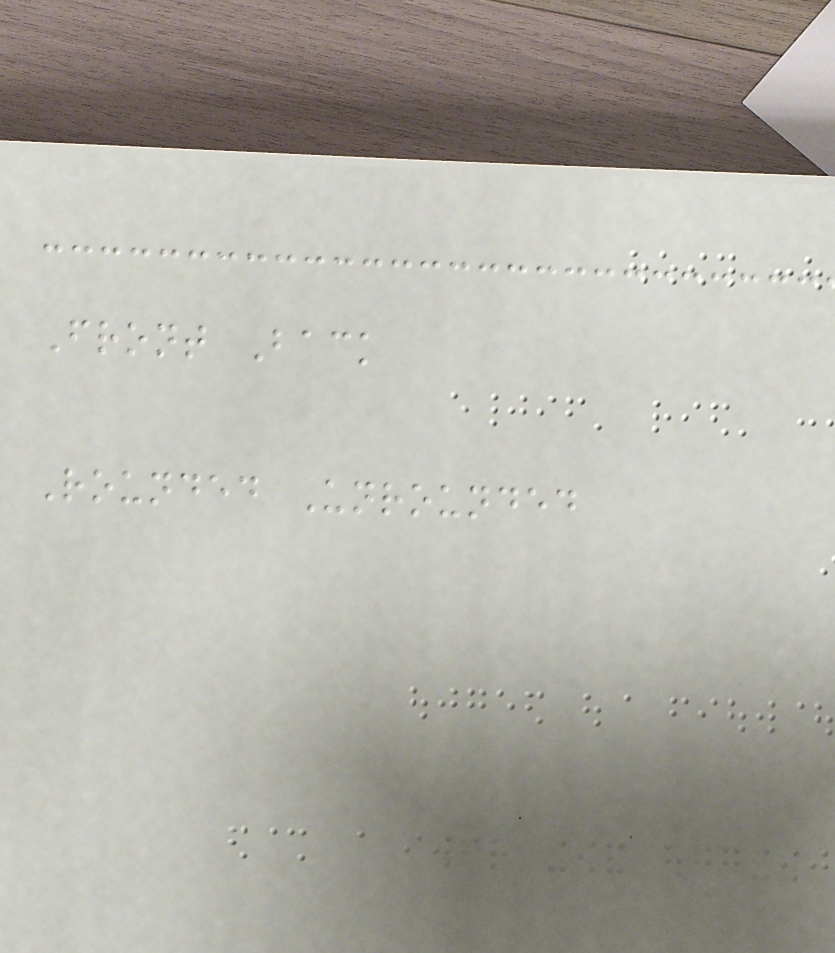Front Back
Rounded Unrounded
